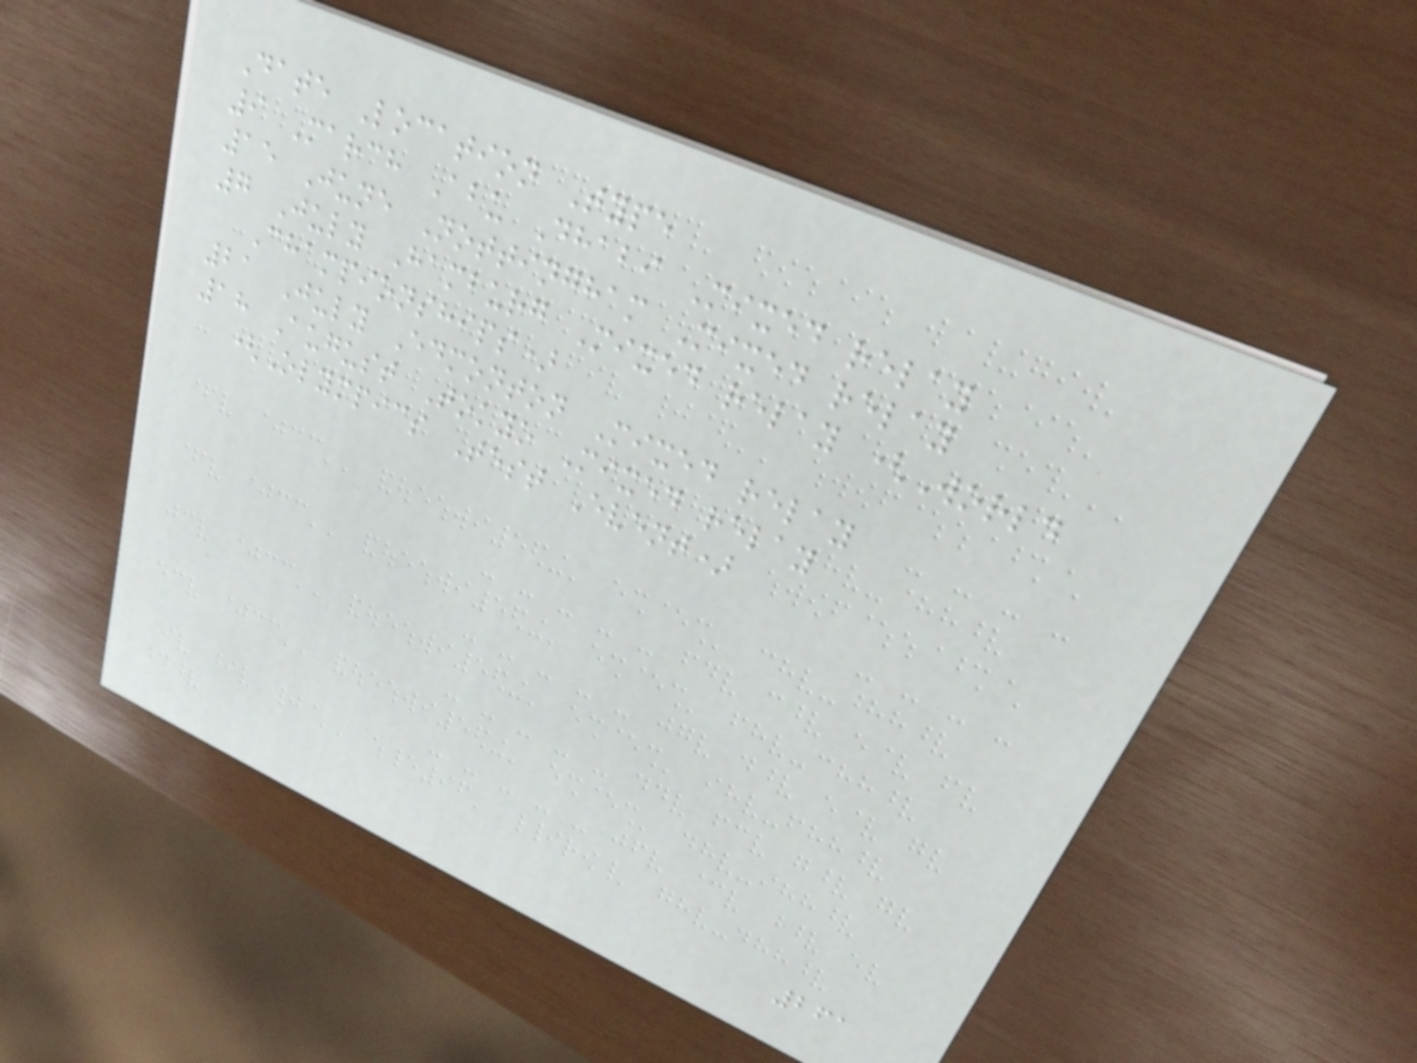Date Location Type
9 March Abu Dhabi Mixed relay
15 June Nottingham Mixed relay
7 July Hamburg Mixed relay (World
Championships)
21 July Edmonton Mixed relay
18 August Tokyo Mixed relay
(Olympics Test Event)
261
